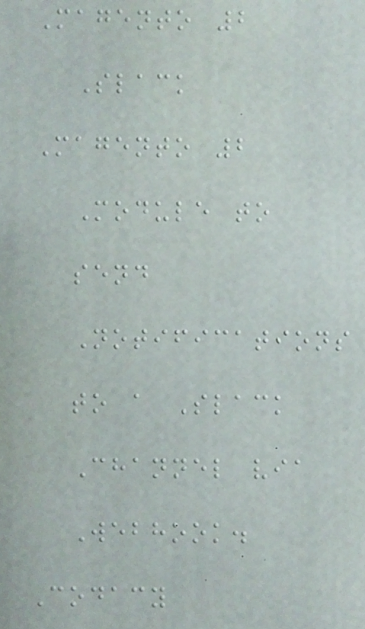Magento 2
Slack
Magento 2
Module to
send
Notifications
to a Slack
Channel via
Webhook.
Codacy
